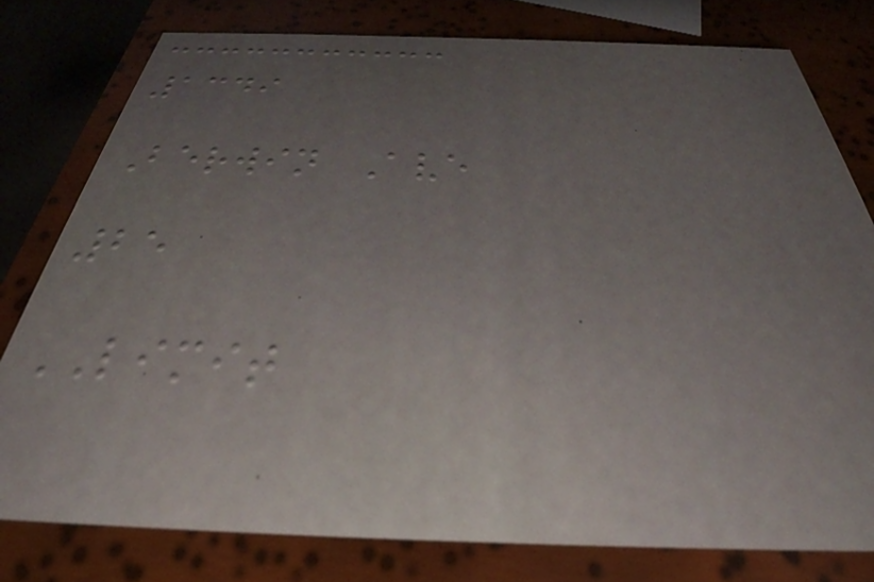1349
Berwin Ave
25
LIMIT
